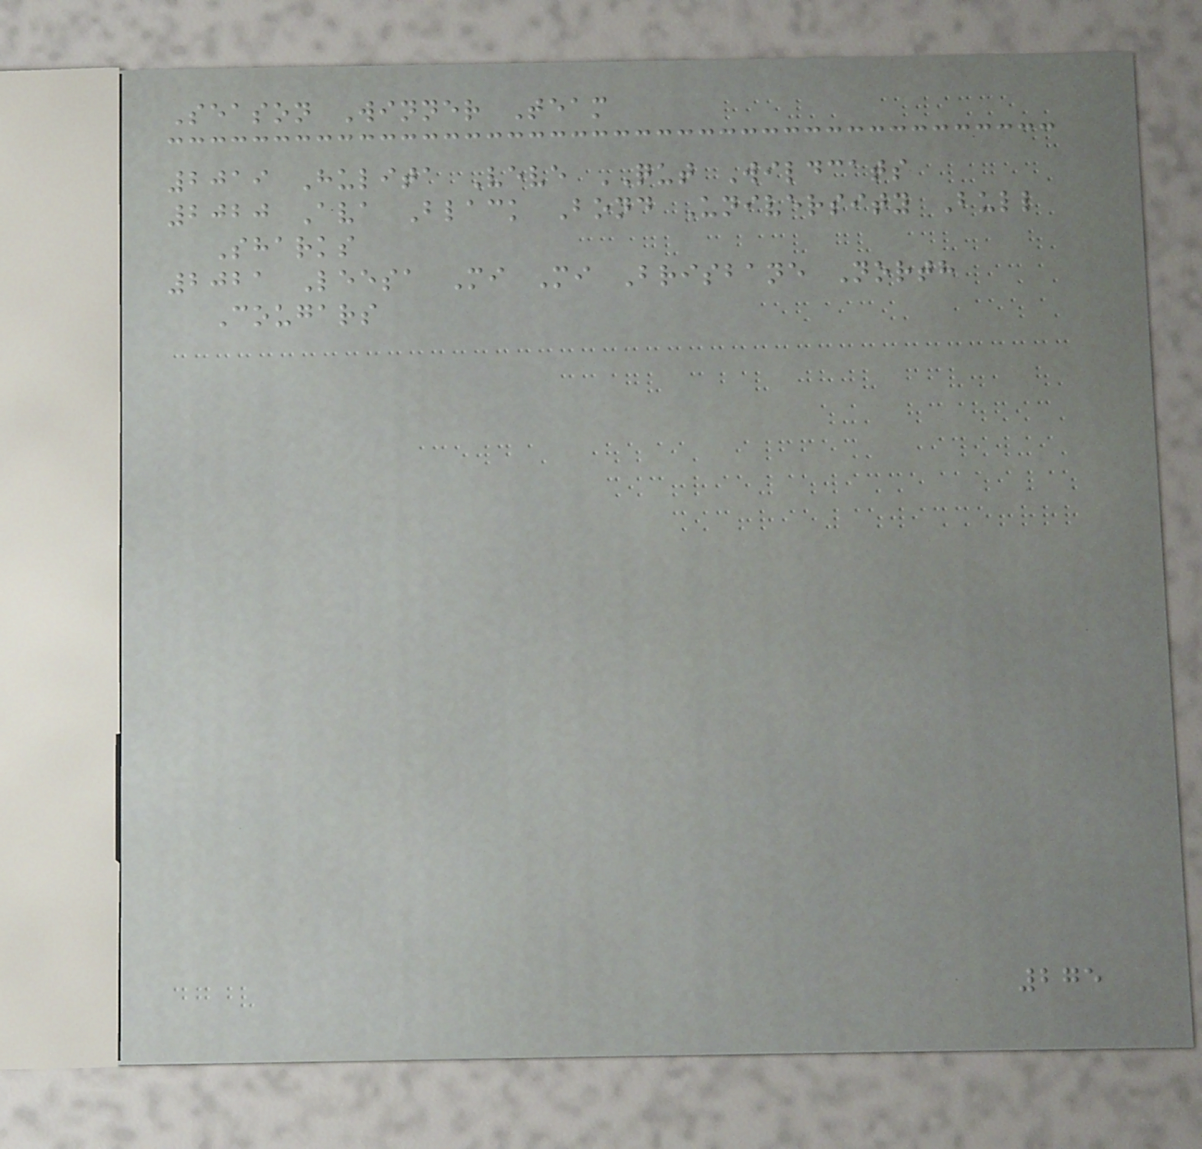Season Winner Team
2019 Hulita Veve QUT Wildcats
2020 Ava Black Bond University Bull
Sharks
2021 Leesa Mi Mi Brisbane North
Cougars
275
